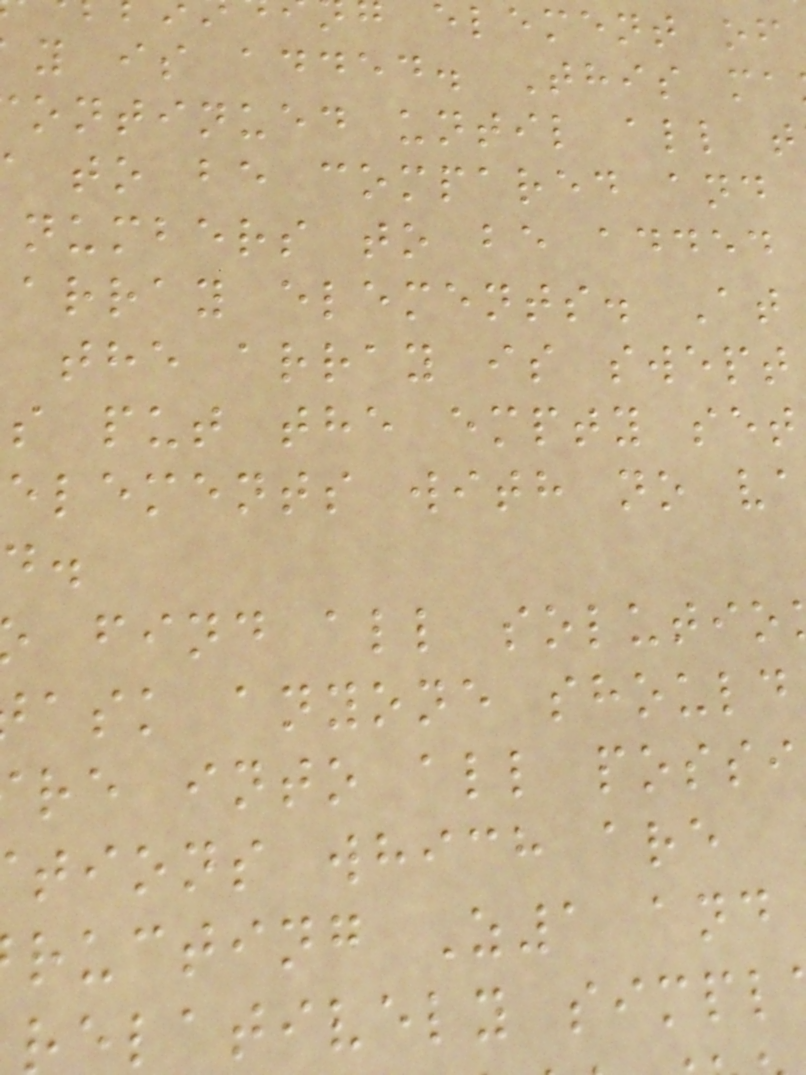element of
y is added. This ma
ontinued until all t
to be compared and
numbers to be added
array elements. At
the array is swept
s put the empty set
elements with no va
find all solutio
ask anyone should
re into all possi
tions which are
ructing Z1 and
elatively simpl
